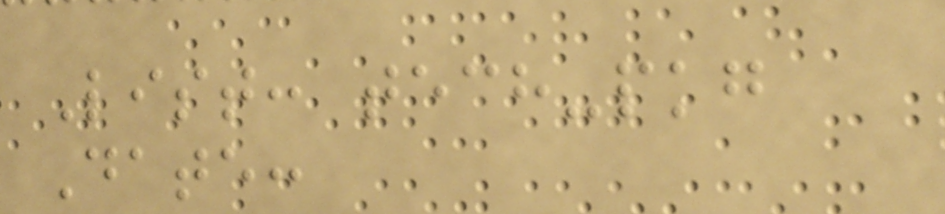List: tech-pkg
Date:
